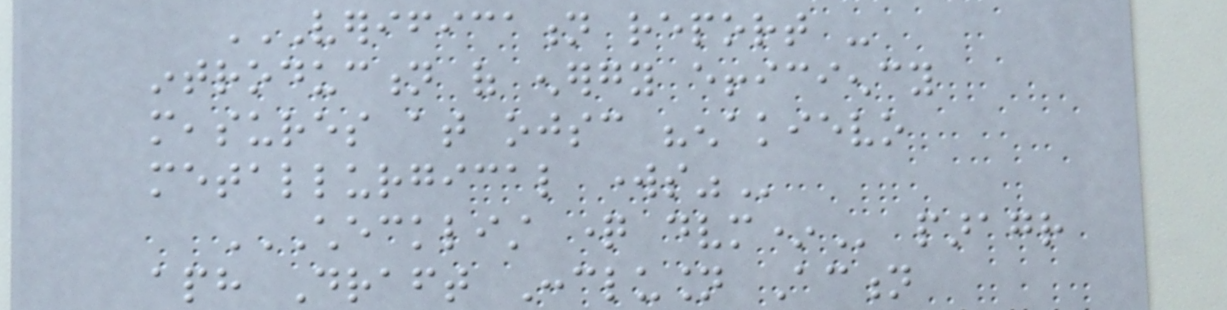VERIFICATION REPORT -
INTRODUCTION OF ENERGY EFFICIENCY
MEASURES AT OJSC "ENAKIEVO
METALLURGICAL WORKS"
CHECKLIST QUESTION DVM* paragr
aph Draft Conclusion Action
